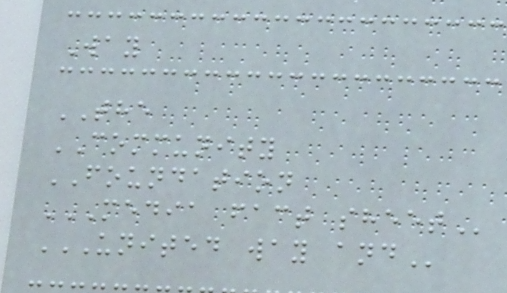Way
THE
COMMUNITY
FOUNDATION
MEDIA FACT SHEET
UNITED WAY AND
